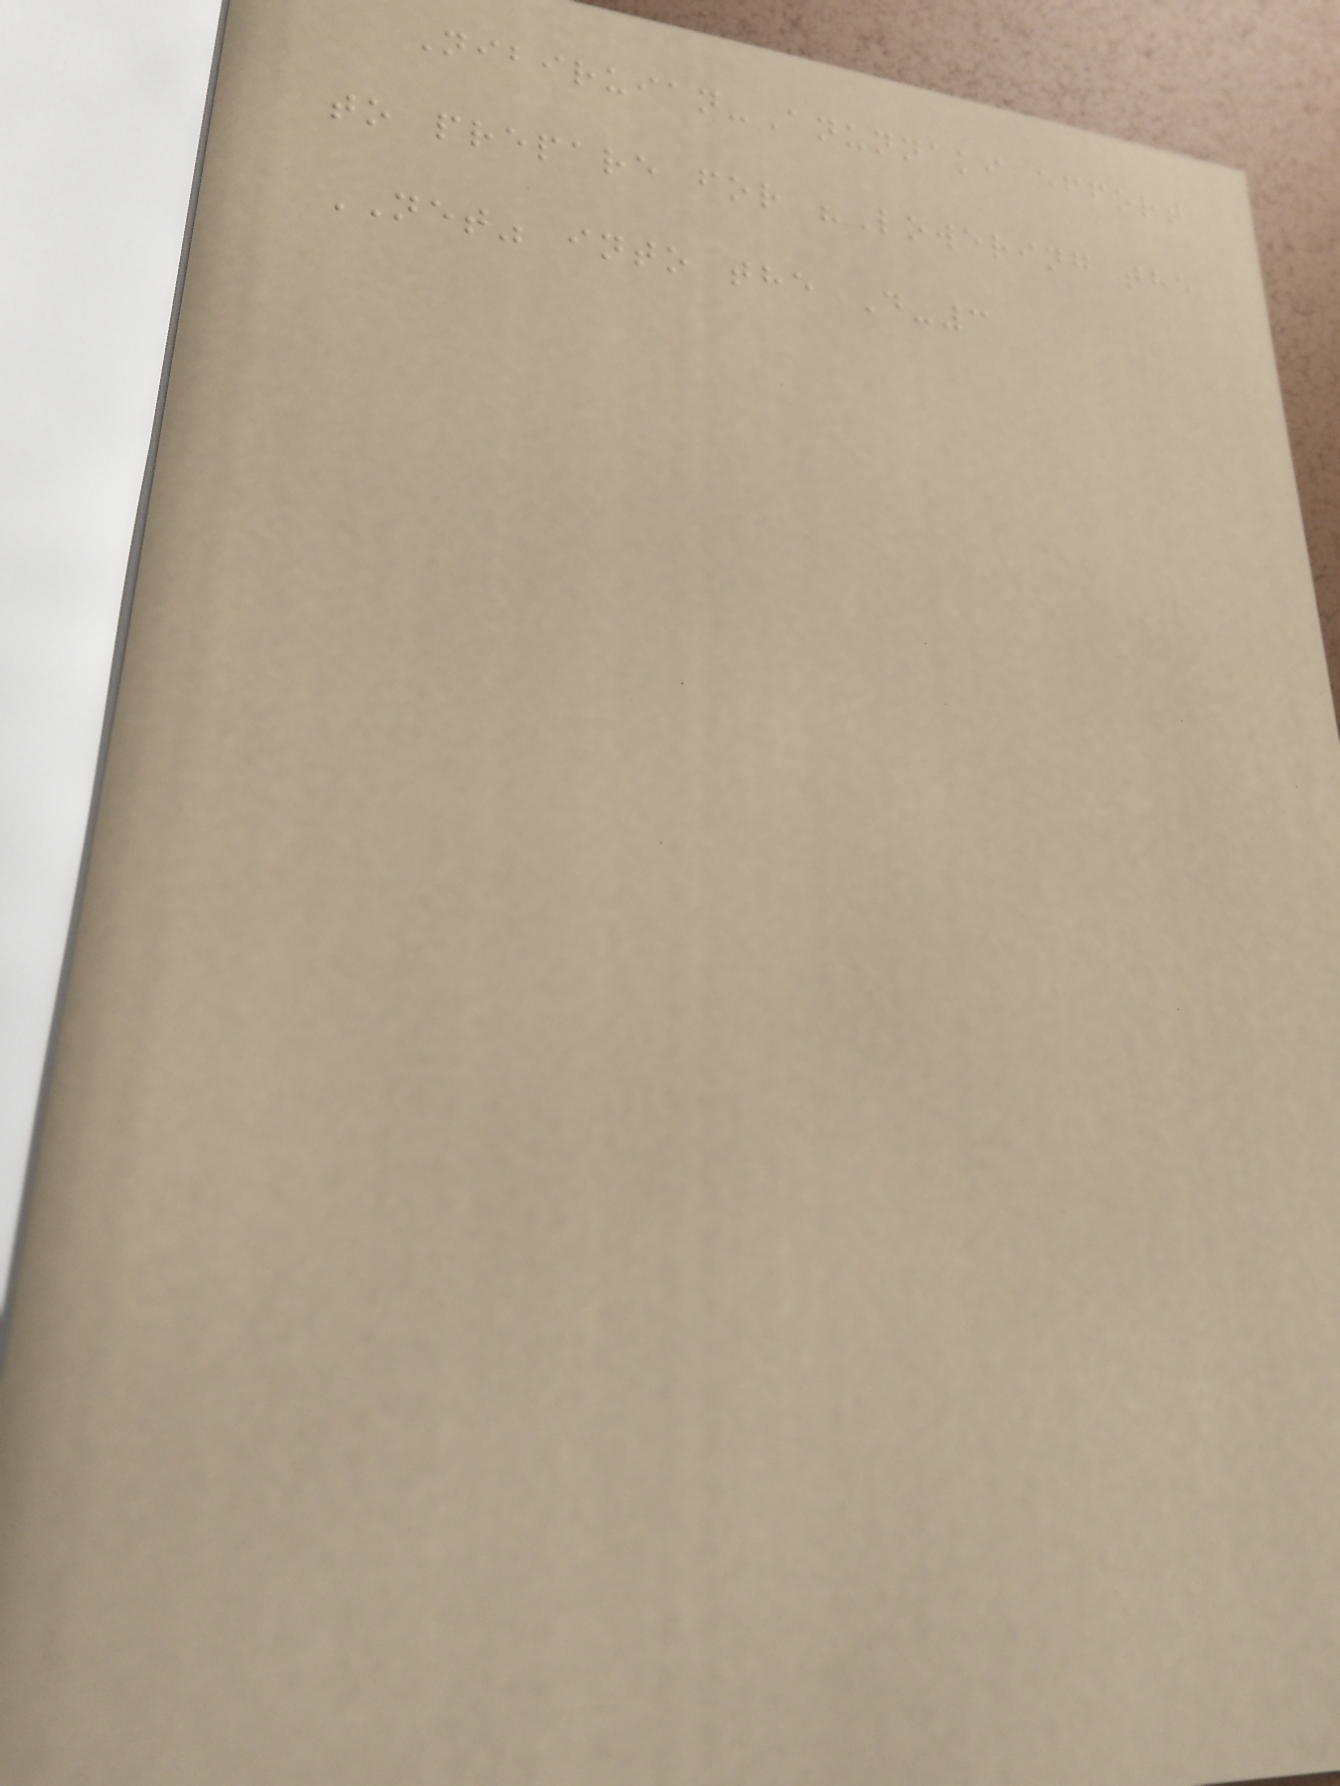Nibiruian-Anunnaki effort
to prepare for "Lowering the
NET" into the D-3
